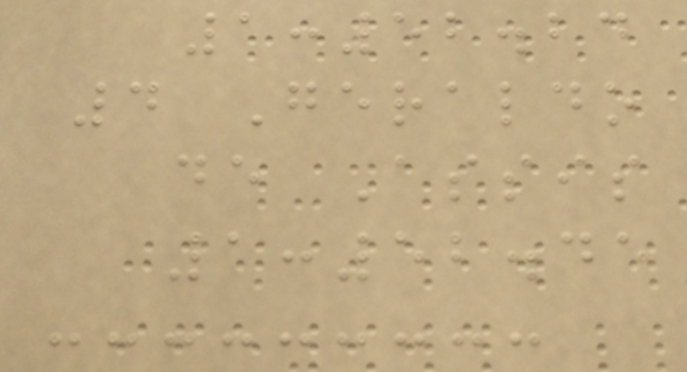1:52.24
4 Geraldo
de Assis
1:52.45
